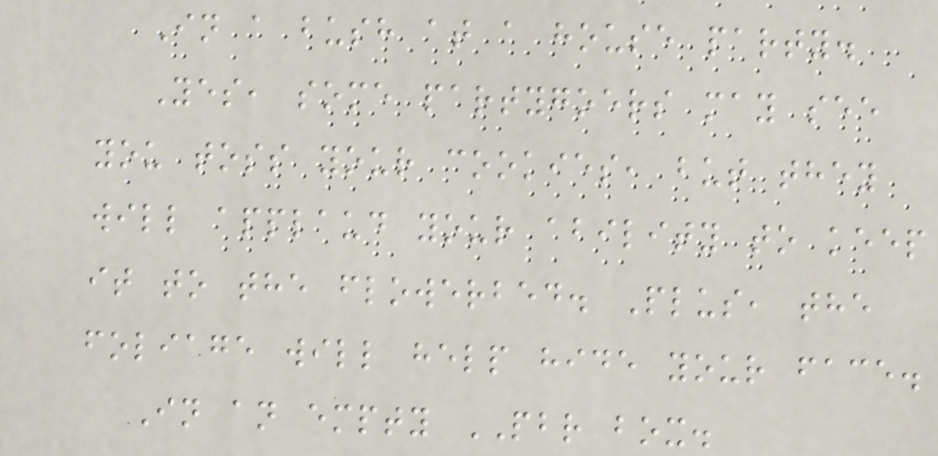In a bush at a house party.
Yes, some partygoers may see
you toss your cookies, but they
will applaud your ability to keep
it to the flowerbed. Plus, the
foliage will help hide your face.
In an empty PBR box.
